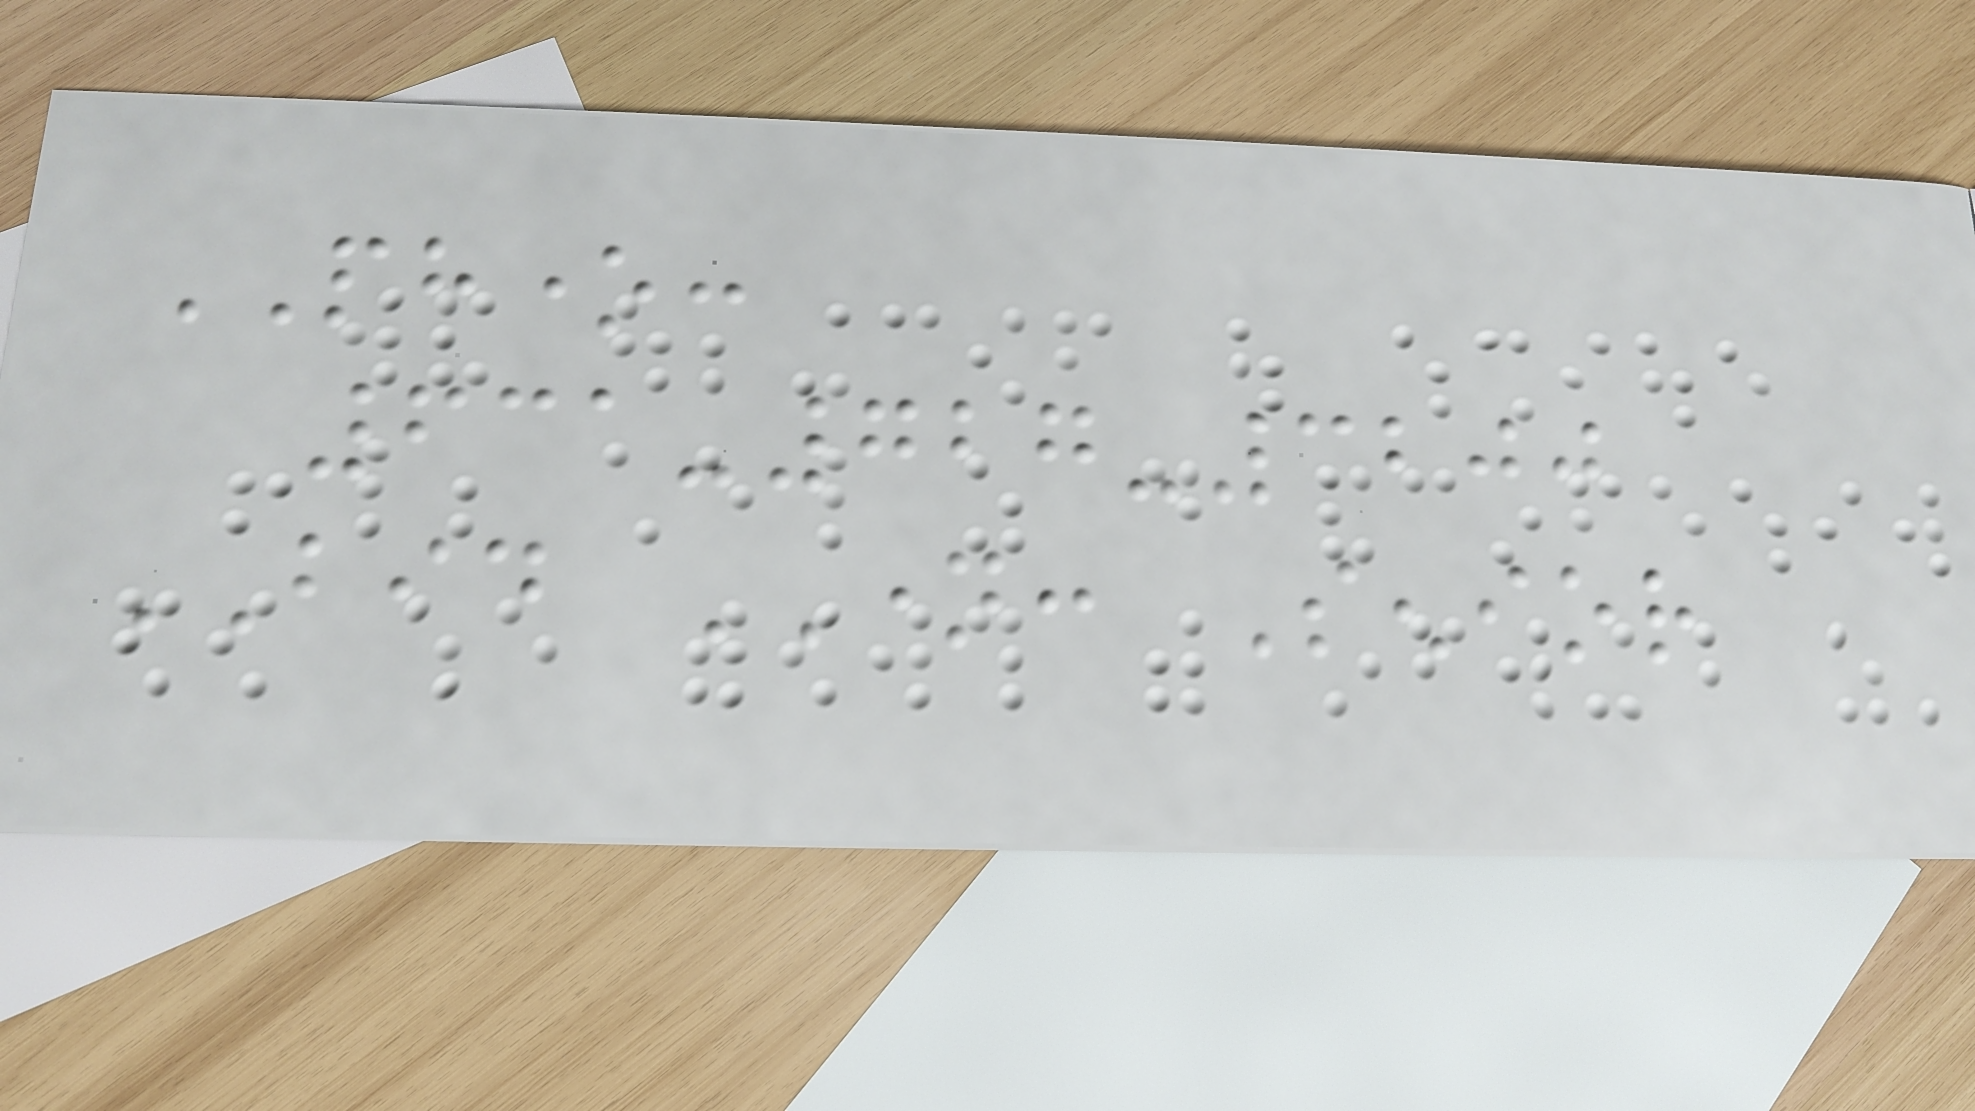PHONE:
631-727-3200
BID NAME: Senior
